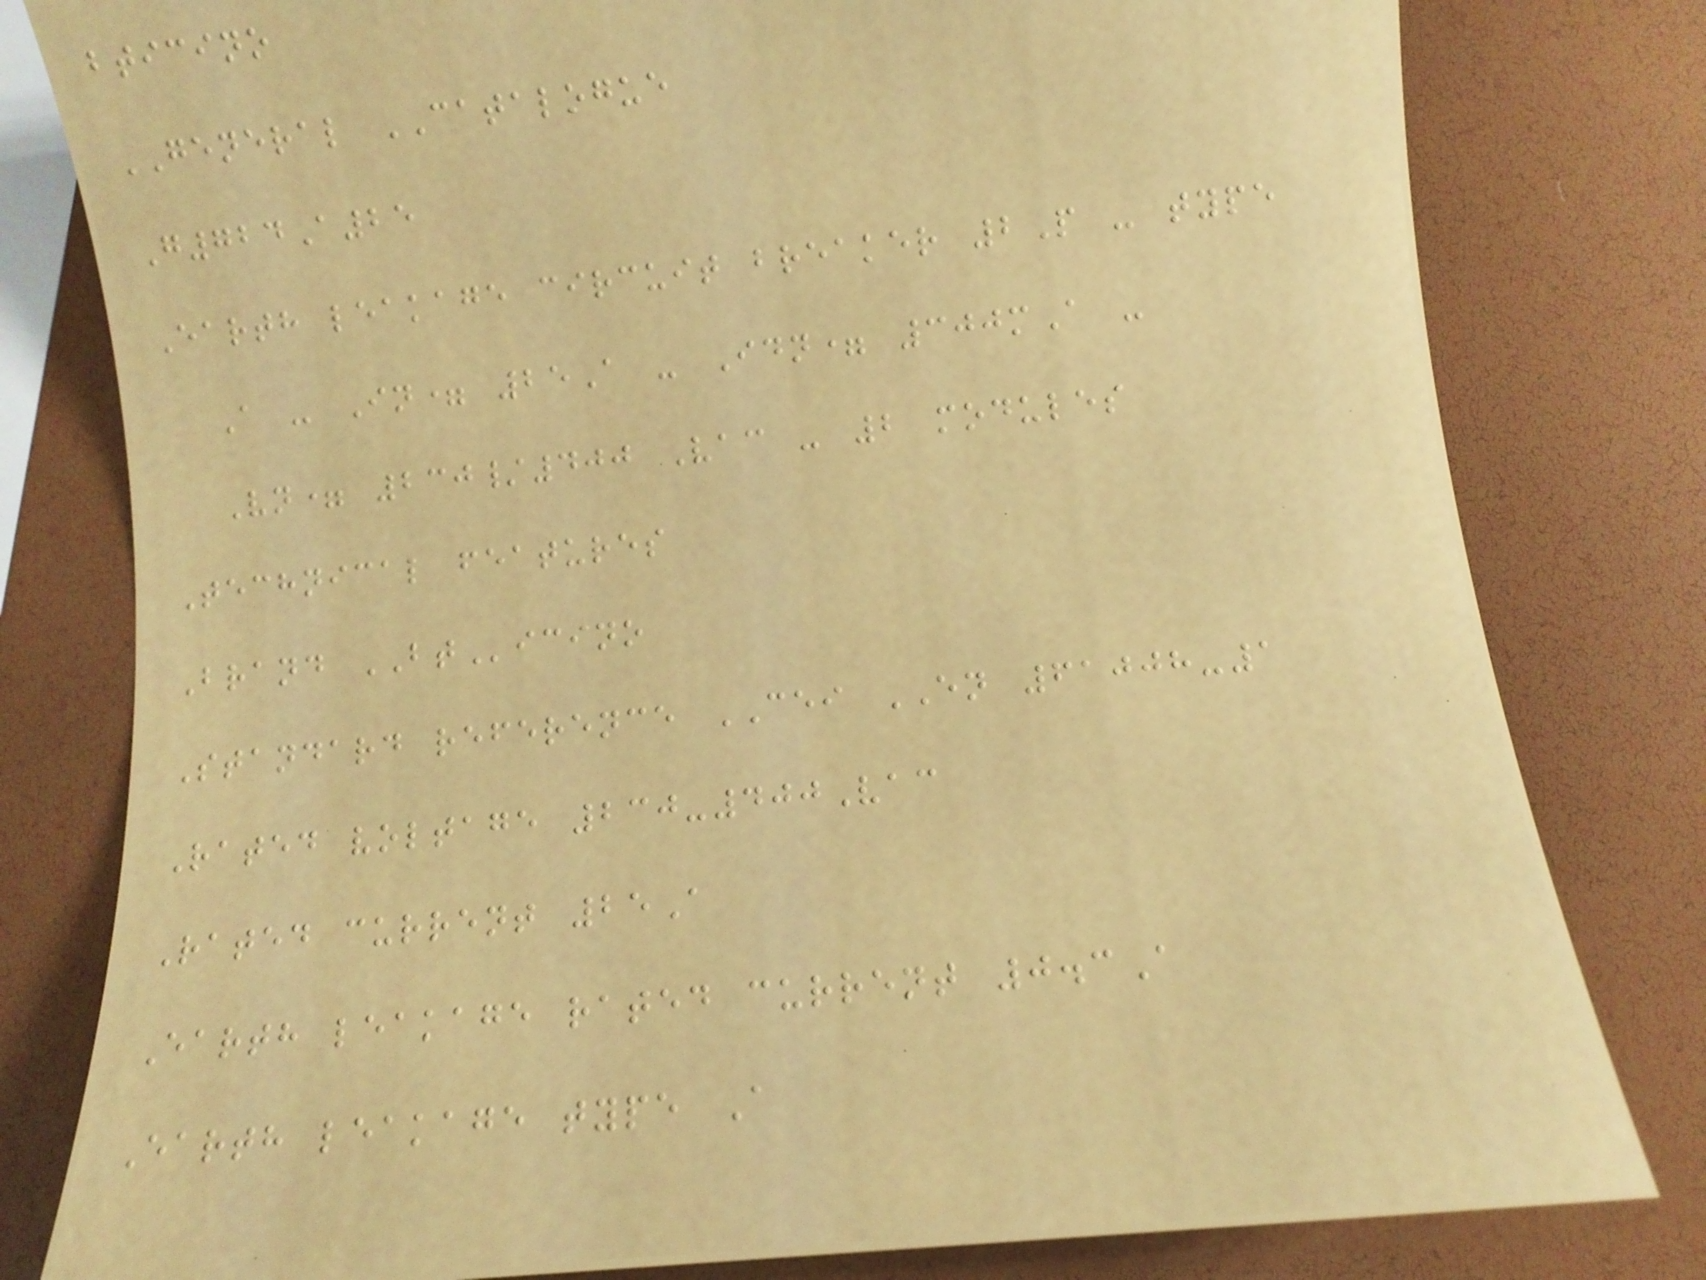bticino
GENERAL CATALOGUE
G724A25
Earth leakage circuit breaker 2P - type
A - In= 25A - Idn= 300mA -
Vn= 230/400 Vac - 2 modules
Technical features
Brand BTicino
Standard reference CEI EN 61008-1
Rated voltage 230-400Vac
Rated current 25A
Earth leakage rated current 0.3A
Earth leakage type A
